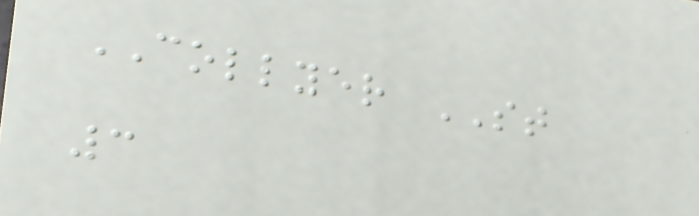COLLYER ST
3
